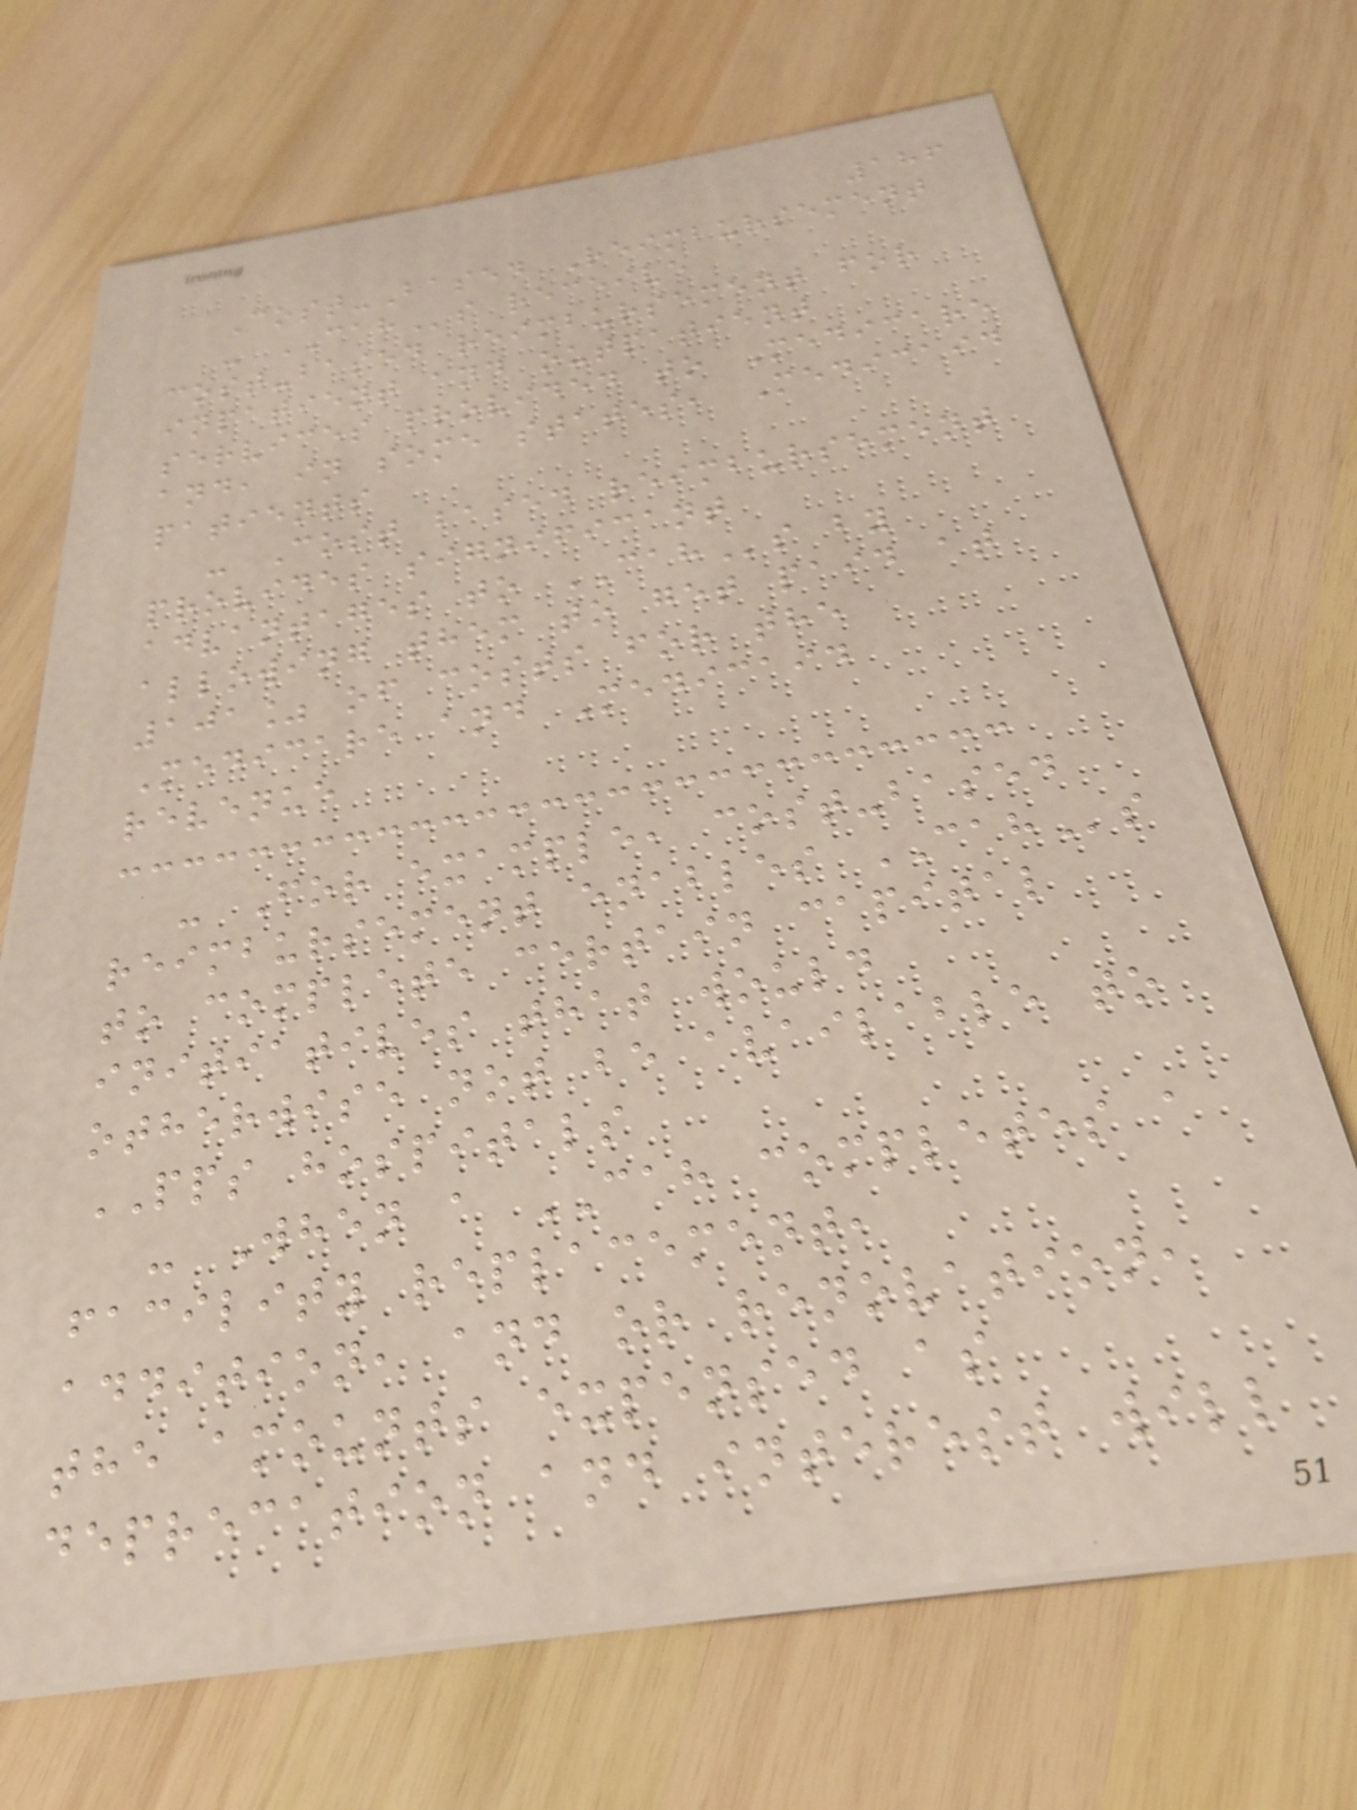186
Cost-Based Reimbursement
- CAHs receive
cost-based reimbursement for
inpatient and outpatient
services provided to Medicare
and, in some states, Medicaid
patients
- Cost based reimbursement
provides significant
advantages to CAHs by
allowing them to get paid at
101% of costs for the
Medicare and Medicaid
revenue
- For example, cost-based
reimbursement enables CAHs
to complete certain capital
initiatives that would
otherwise not be available to
PPS hospitals
- When a CAH completes a
facility replacement,
addition, and or renovation,
the amounts expensed as
deprecation and interest will
